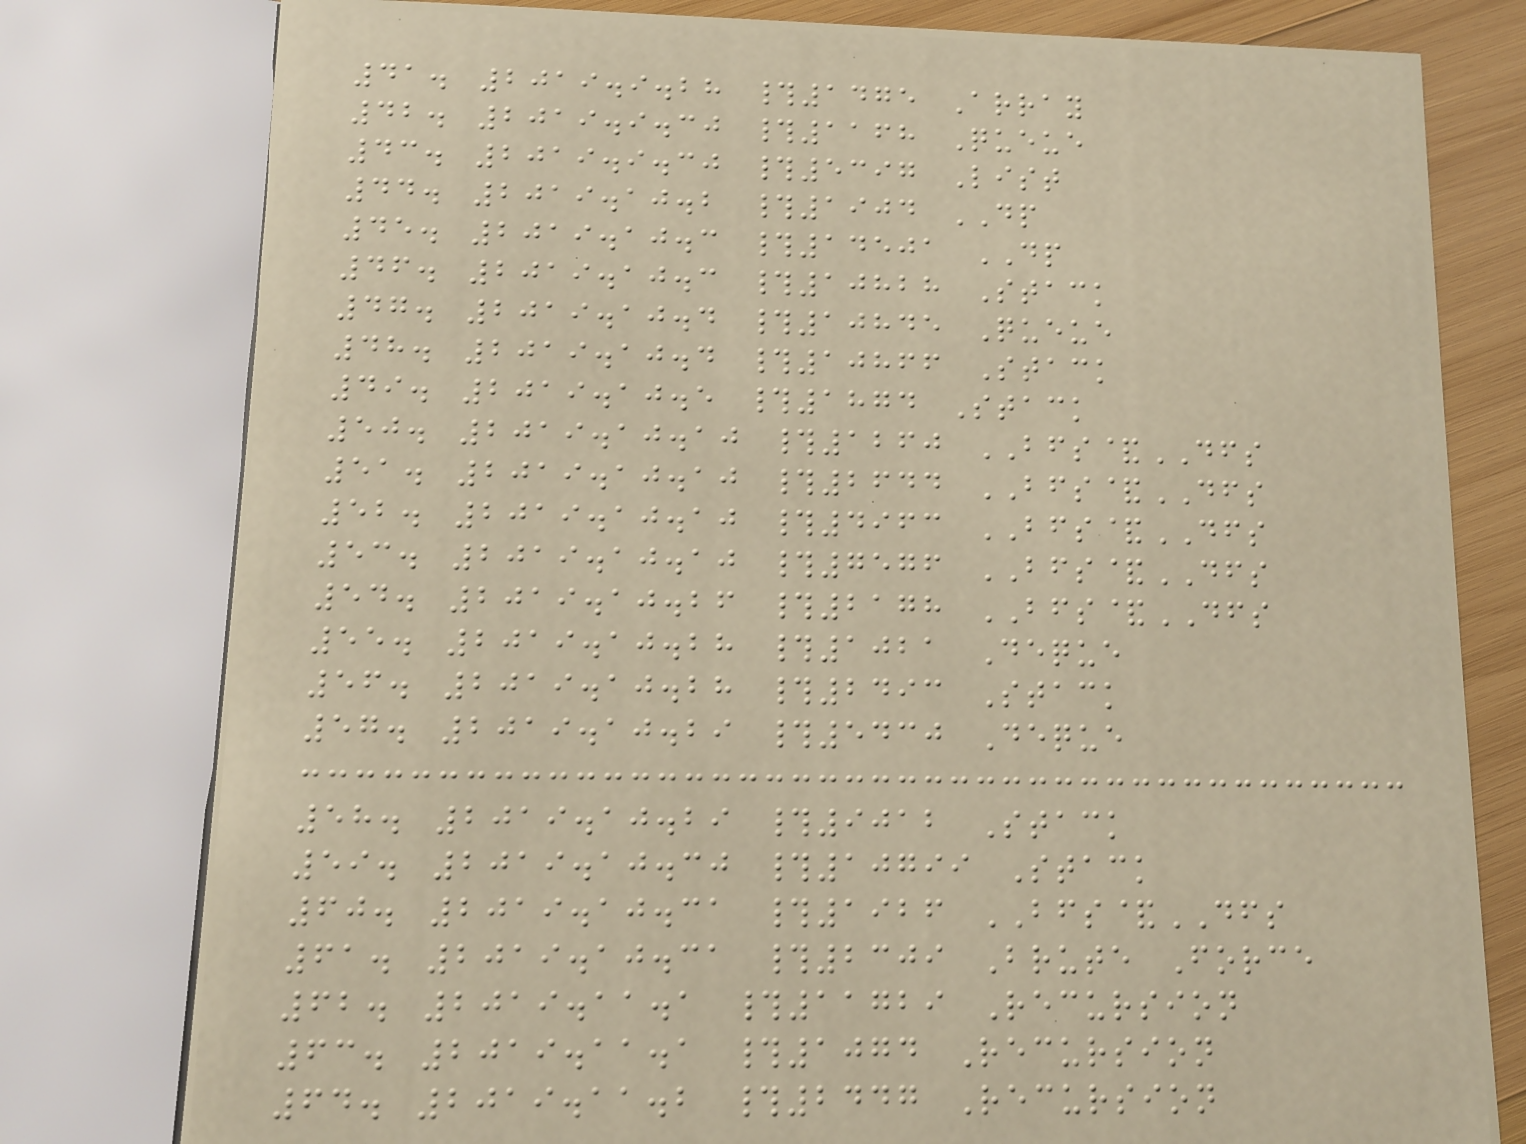41. 2019.9.28 #1475 Array
42. 2019.9.30 #1168 Queue
43. 2019.9.30 #5397 List
44. 2019.10.2 #1904 DP
45. 2019.10.3 #14501 DP
46. 2019.10.3 #10828 Stack
47. 2019.10.4 #10845 Queue
48. 2019.10.4 #10866 Stack
49. 2019.10.5 #1874 Stack
50. 2019.10.10 #1260 BFS&DFS
51. 2019.10.10 #2644 BFS&DFS
52. 2019.10.10 #4963 BFS&DFS
53. 2019.10.10 #7576 BFS&DFS
54. 2019.10.26 #2178 BFS&DFS
55. 2019.10.28 #1021 Deque
56. 2019.10.28 #2493 Stack
57. 2019.10.29 #5430 Deque
58. 2019.10.29 #9012 Stack
59. 2019.10.30 #10799 Stack
60. 2019.10.31 #1926 BFS&DFS
61. 2019.10.31 #2309 Brute Force
62. 2019.11.1 #11729 Recursion
63. 2019.11.1 #1074 Recursion
64. 2019.11.2 #2447 Recursion
